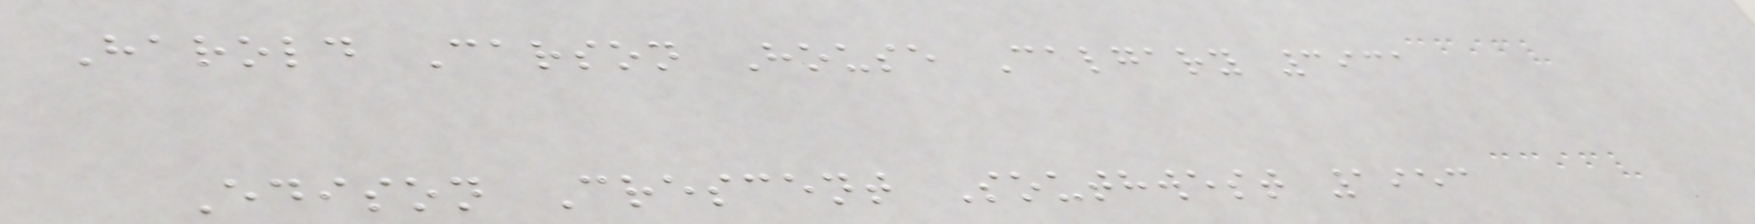Harold Carson House Calgary 3931
Edison Crescent Southwest 1953
